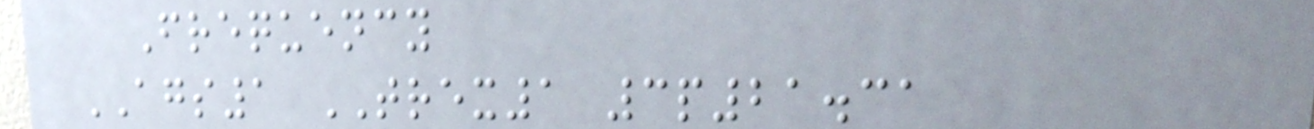Frequency
AGS1 TREX1 3p21.31
